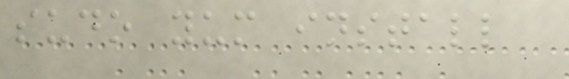sudo yum install
